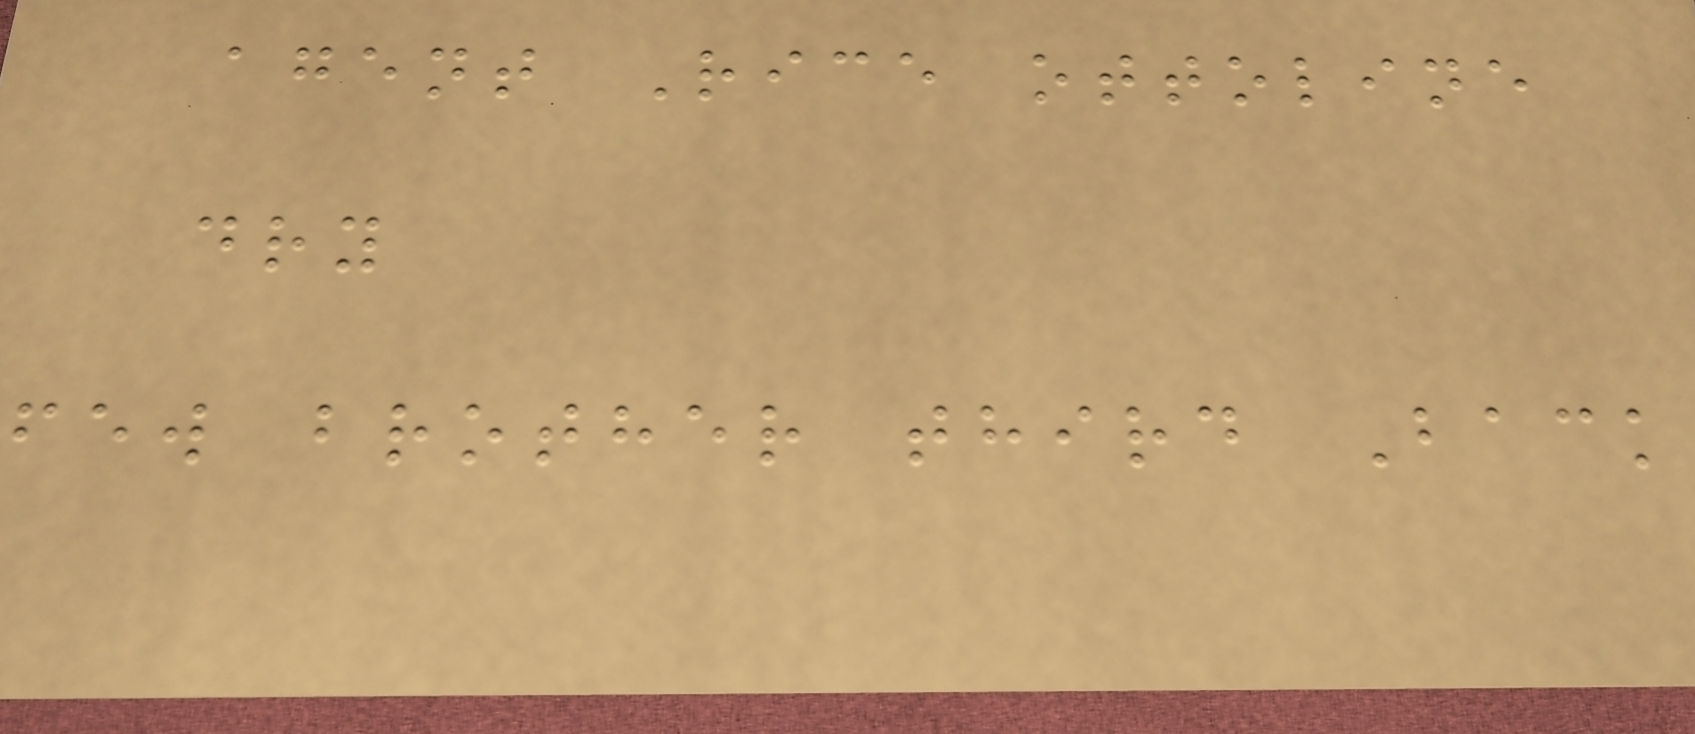agent Rice ottoline
dry
few brother third Back
